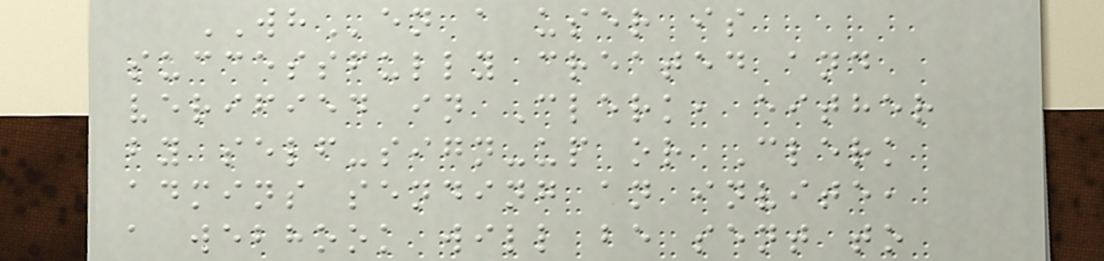WHen a user is
successfully created and
verified in Clerk, either
by self-sign-up or Clerk
admins sending an invite,
a webhook will be sent to
